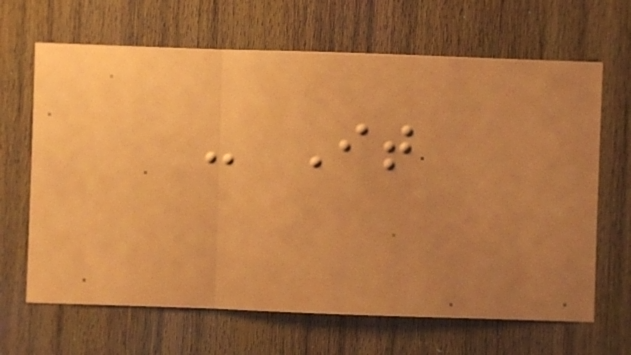- It
